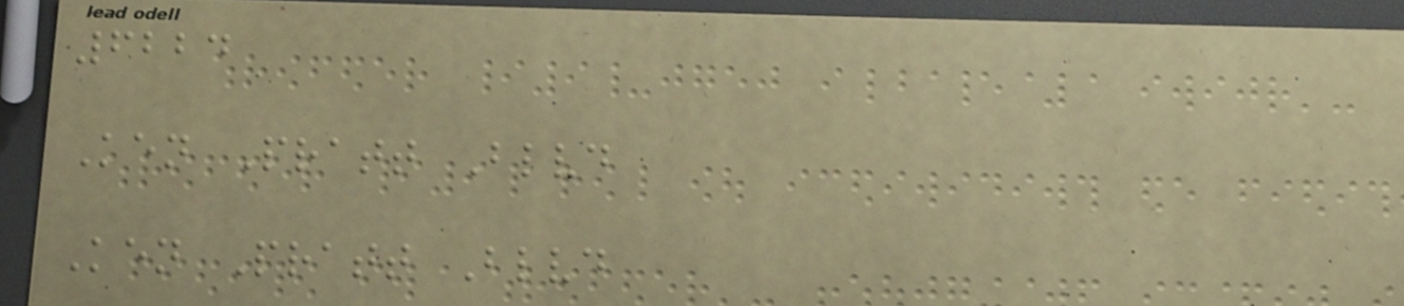6224
Ken Pratt Blvd
Ken Pratt Blvd
